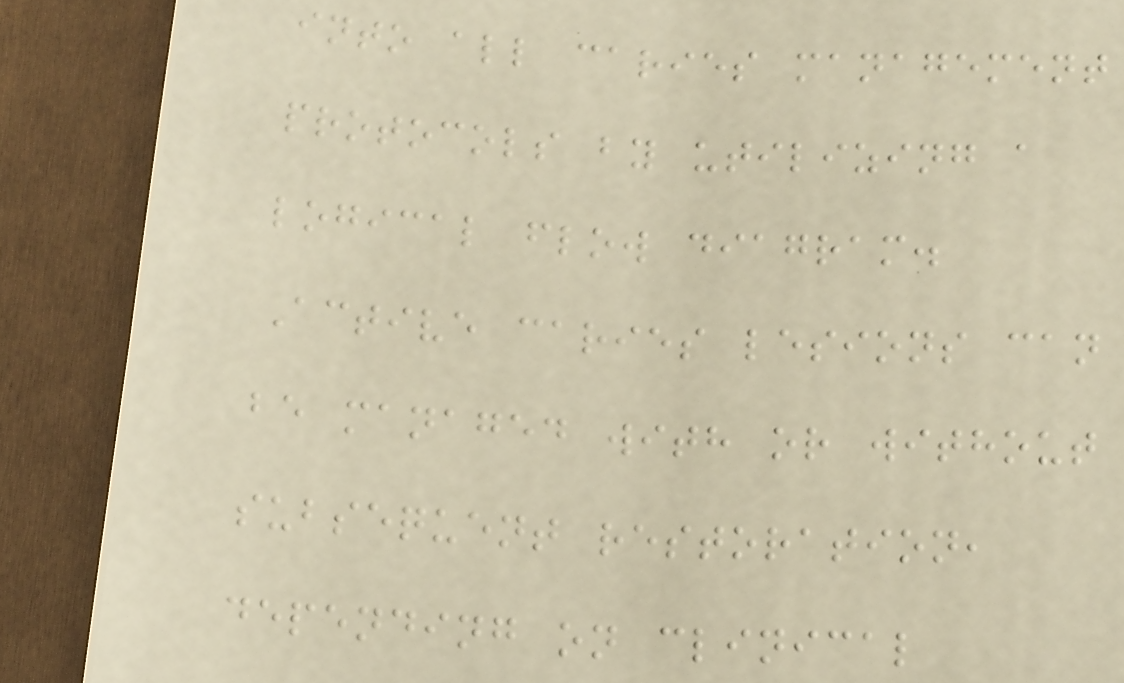into all caries management
protocols by utilizing a
logical flow diagram.
Active caries lesions can
be managed with or without
subsequent restoration,
depending on clinical
